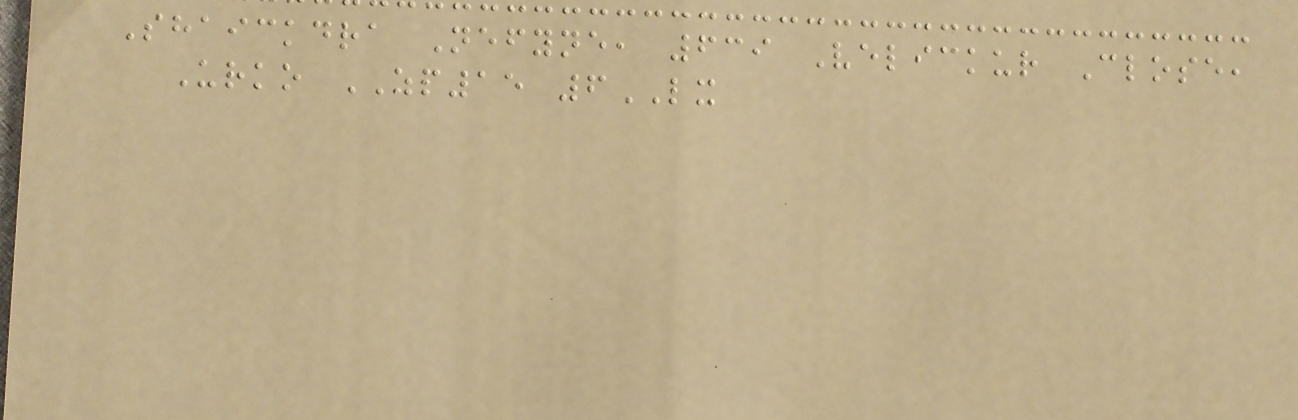Shaickdra Nefyne, 639 Velickur Close,
Urko ZP15 6LX
